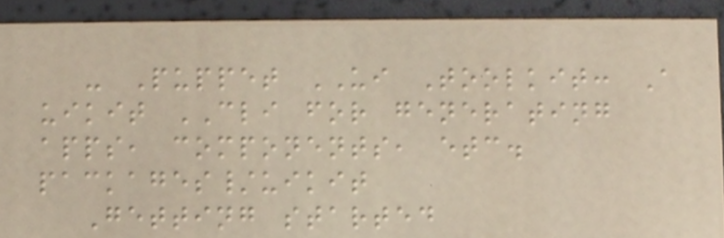- Puppet UI Toolkit: A
uikit CLI for generating
apps, components, etc.
packages/uikit
Getting started
